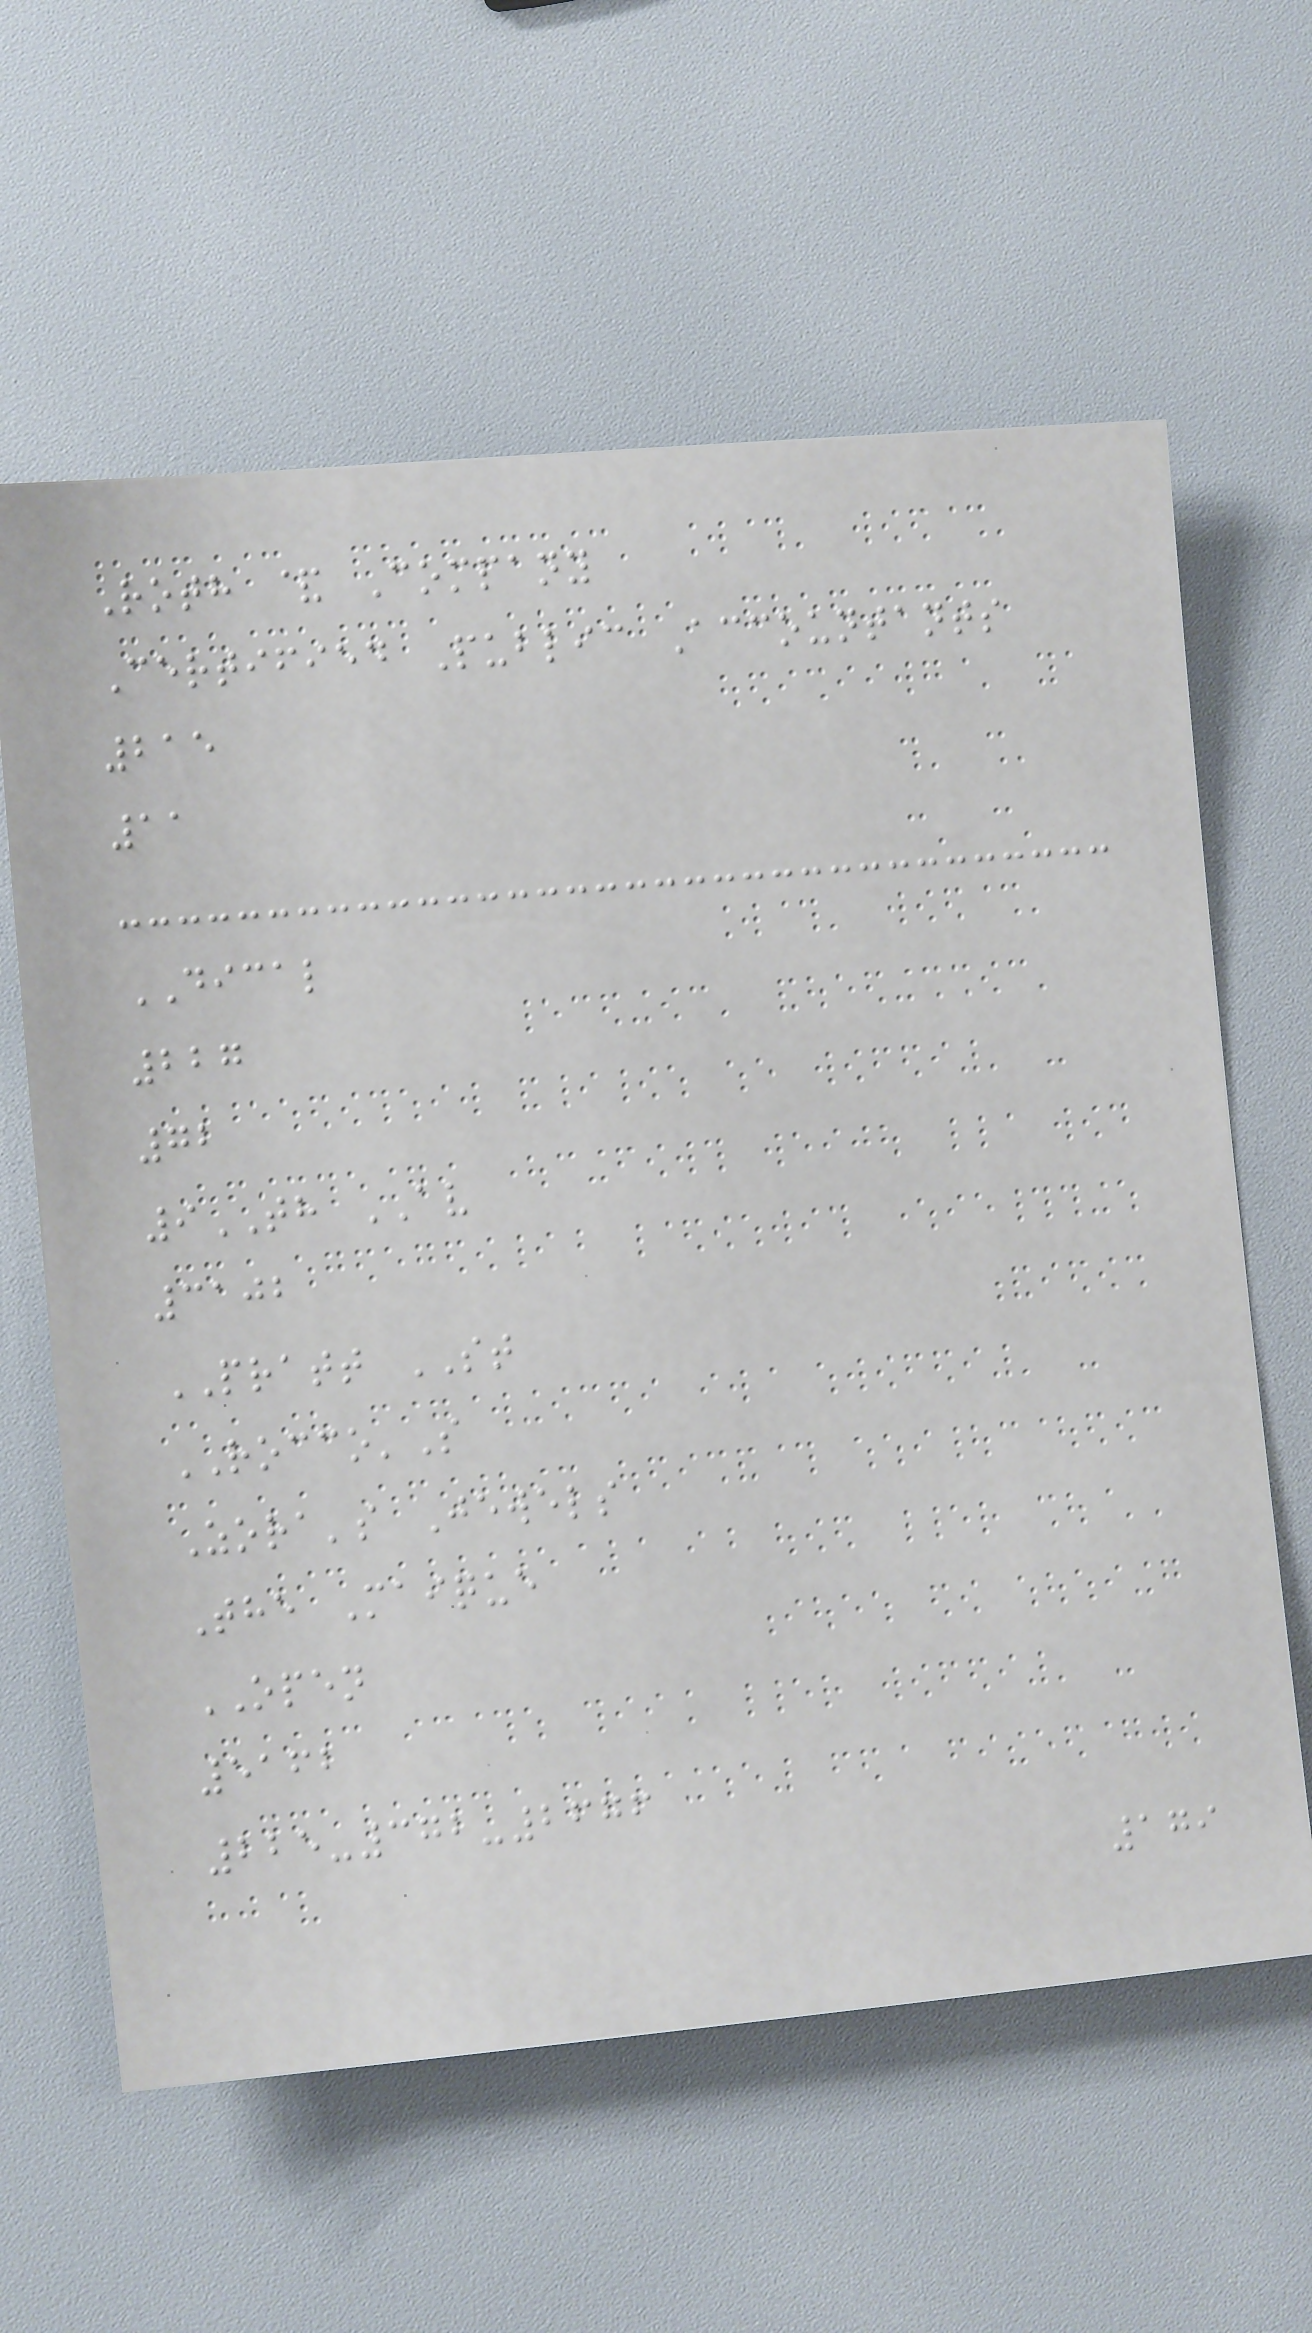Roth & Company
Certified Public Accountants
215
11
DICAL
227
72
9TH AV
3102
PRATT ST
ROCCO'S
Zora's Jewels
The Maique
OPEN
5162
225-372-2676
179
